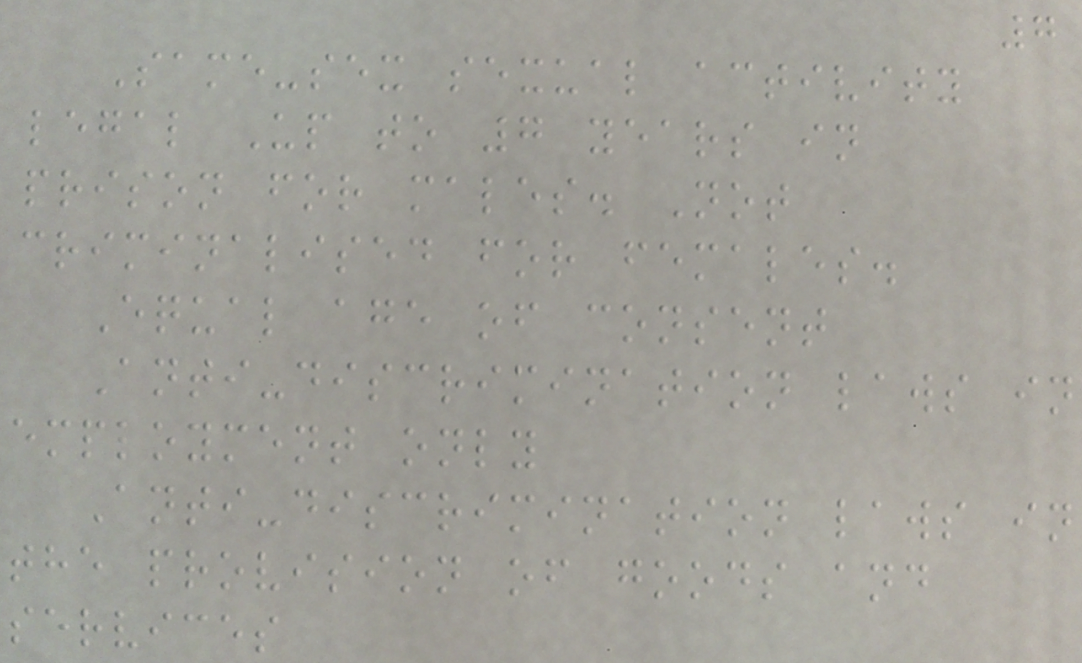7
Same-sex sexual activity
legal Up to 7 years in
prison for males. Not
criminalised for females.
Equal age of consent
Anti-discrimination laws in
employment only
Anti-discrimination laws in
the provision of goods and
services
